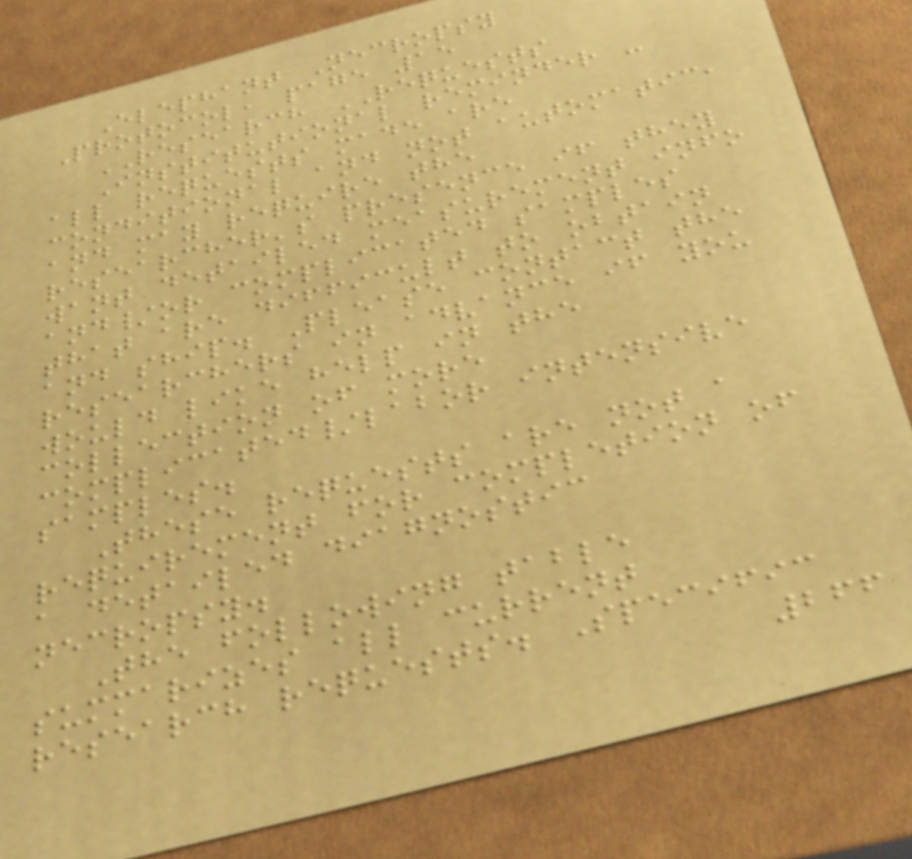Elephant Necropsy
Protocol, page 15
RESEARCH REQUESTS
Institutional reminder -
all requests made are
conditional and not automatic,
and may require the
researcher's presence if they
want detailed measurement info
and/or complicated samples
that are difficult to obtain
and ship. Please contact the
researchers in advance if you
would like help in the
collection of more
complicated/labor intensive
samples.
These requests are not a
requirement for completion of
a detailed diagnostic
necropsy.
The following table
summarizes all current
research requests. Specific
266
